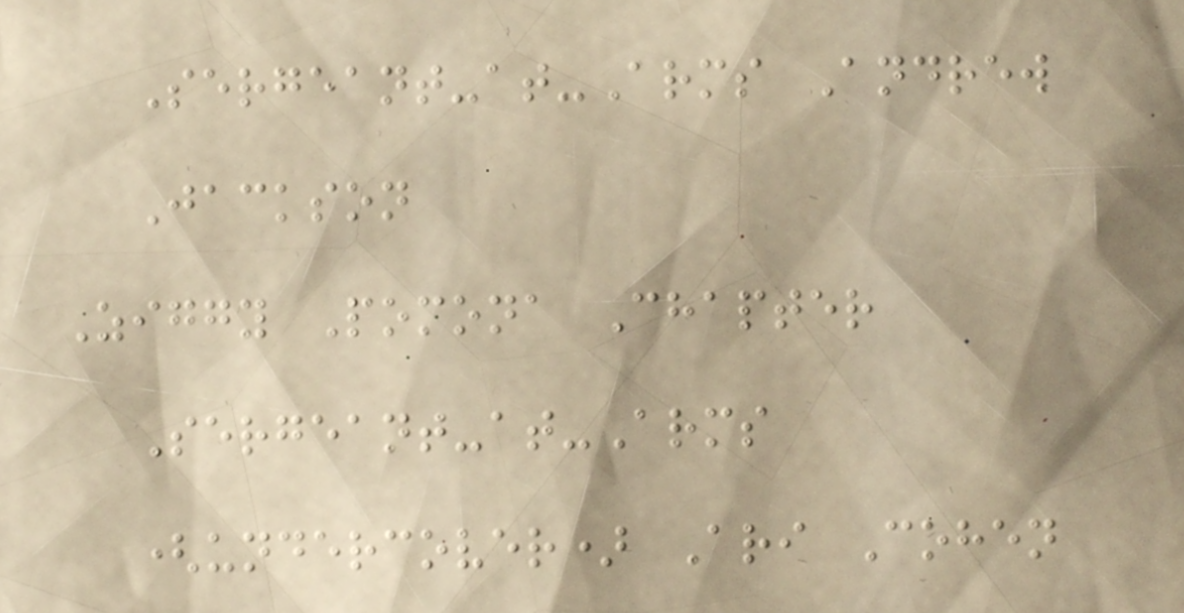Sergeant-at-Arms Andrew
Jackson
Ziggy Pomona Chapter
Sergeant-at-Arms
(undercover) Ari Cohen
